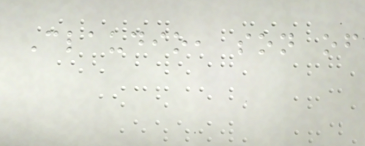Claudio, son of
